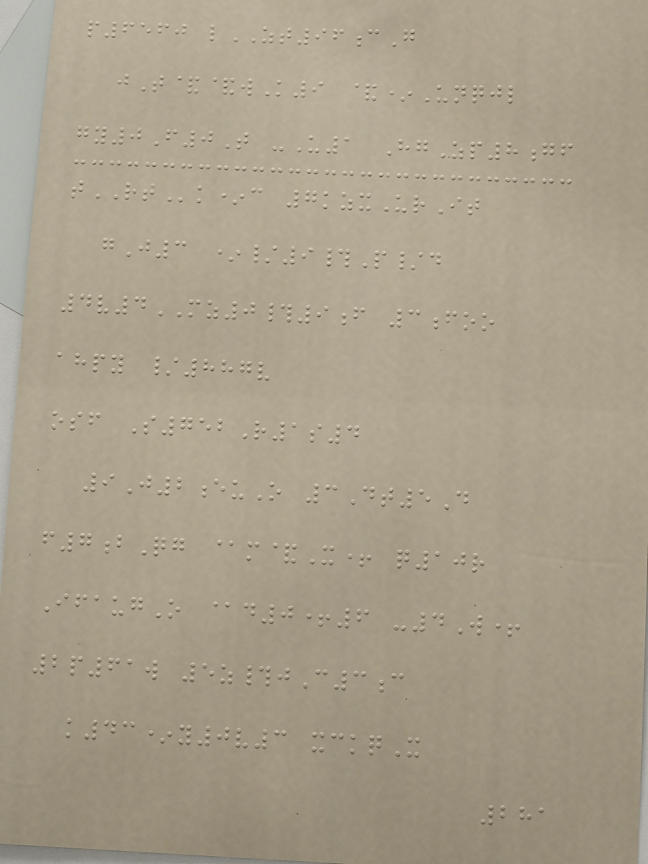p6560 lZT96cG
jT&&wK9 &*Unqjl
gy0F0T -U1 HgZp8gf
tRTk*c 7kzxUrIt
gJ3 */9#P/d
4v4MZ0#9f 3foo
ahpy /887v
osf S752R1s4
9J2euO 3Dt5D
f7bQg @m&X+ q10r
IfaugO @d0+6 -4W+
2p61w 5z#jC3c
k43*y0v3 xckqX
281
